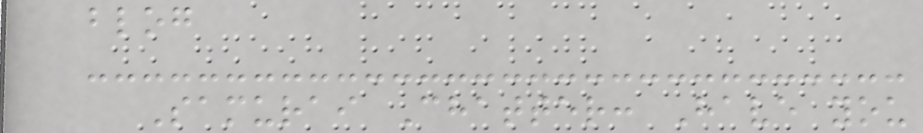blog
Samurai Chatter: Have you
